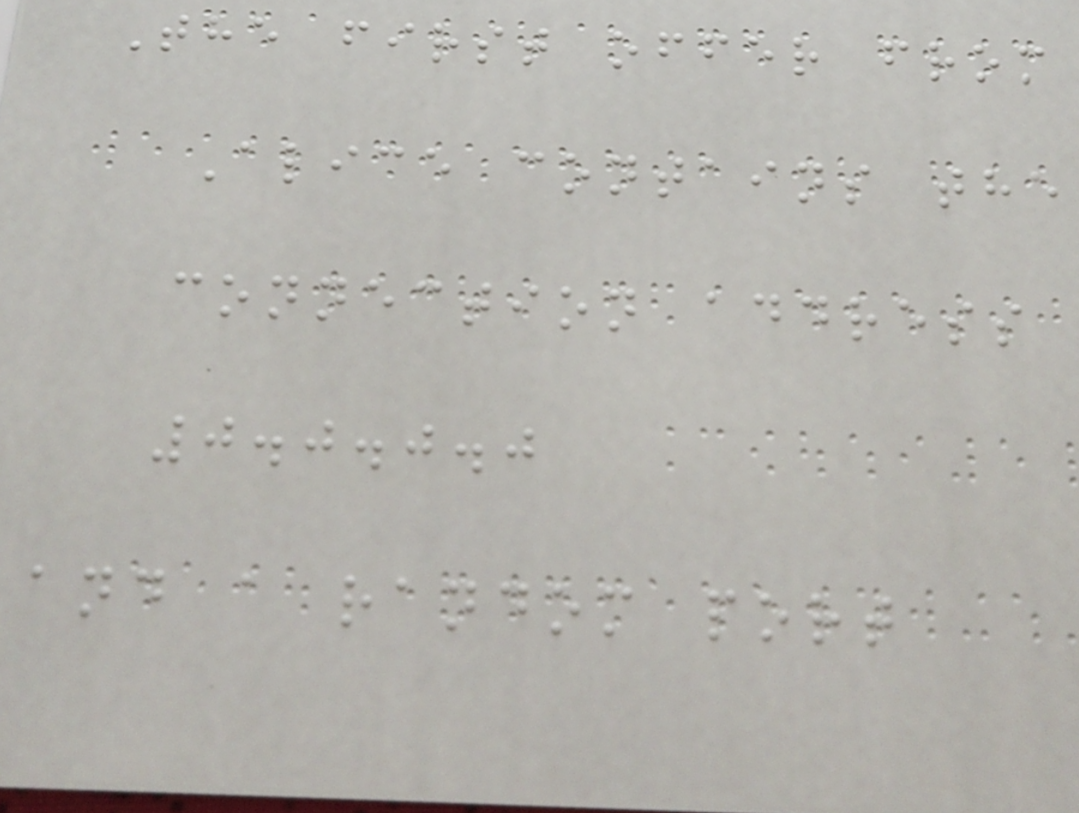The first offer from
Alice contains the
connection address
0.0.0.0
and a random port
